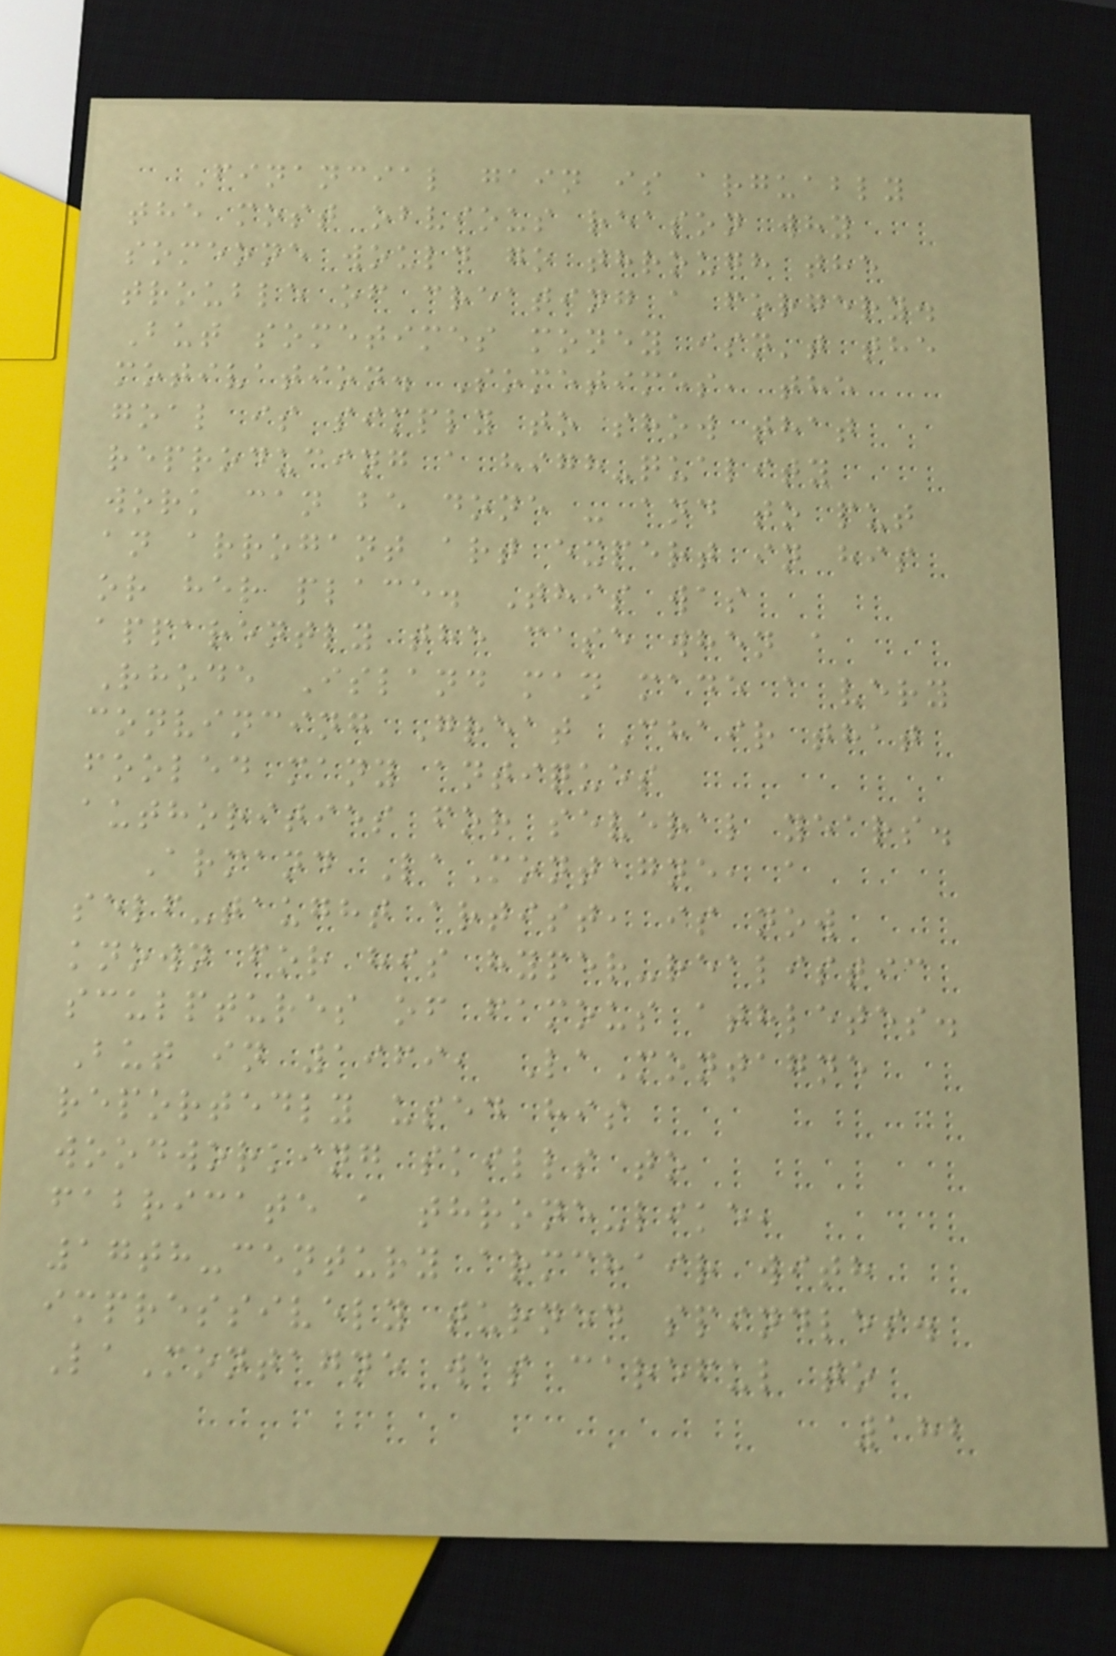Financial gain is arguably
the most obvious reason why
someone would go through the
trouble of creating a forgery.
But sometimes money isn't the
motivation. Sometimes, the
goal is simply to show that
reproducing a high-quality
work can be done - and to put
an arrogant art expert in his
or her place. This was
apparently the case when a
Rhode Island man made a very
convincing Great Chair that
fooled many antiques
authorities for several years.
Armand LaMontagne, a
self-taught artist, is now
known for his hyper-realistic
sculptures of famous athletes.
But in 1969, LaMontagne
reportedly used his
woodworking skills to
fabricate a throne-like,
17th-century armchair with
impressively turned spindles.
LaMontagne was careful to
182
